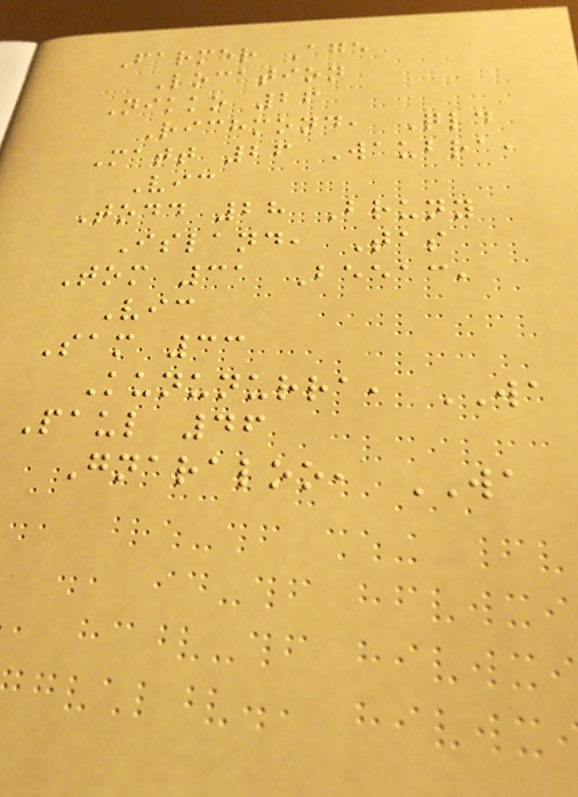Farmer Age
Location
Nikko 26
Richmond, Qld
Matt 26 Waubra,
Vic
Todd 28 Bruny
Island, Tas
Tom 31 Beeac,
Vic
Sam 33
Kununurra, WA
Paul 46
Gnaraloo, WA
